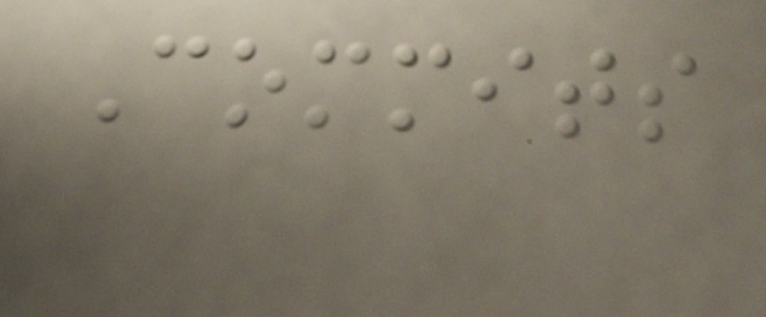Commits
